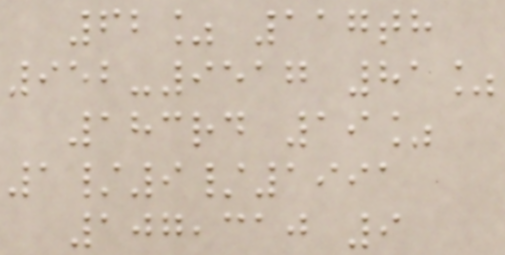62% 117th
952-9517 81%
183rd 19%
1/9/1991
107,310 9
